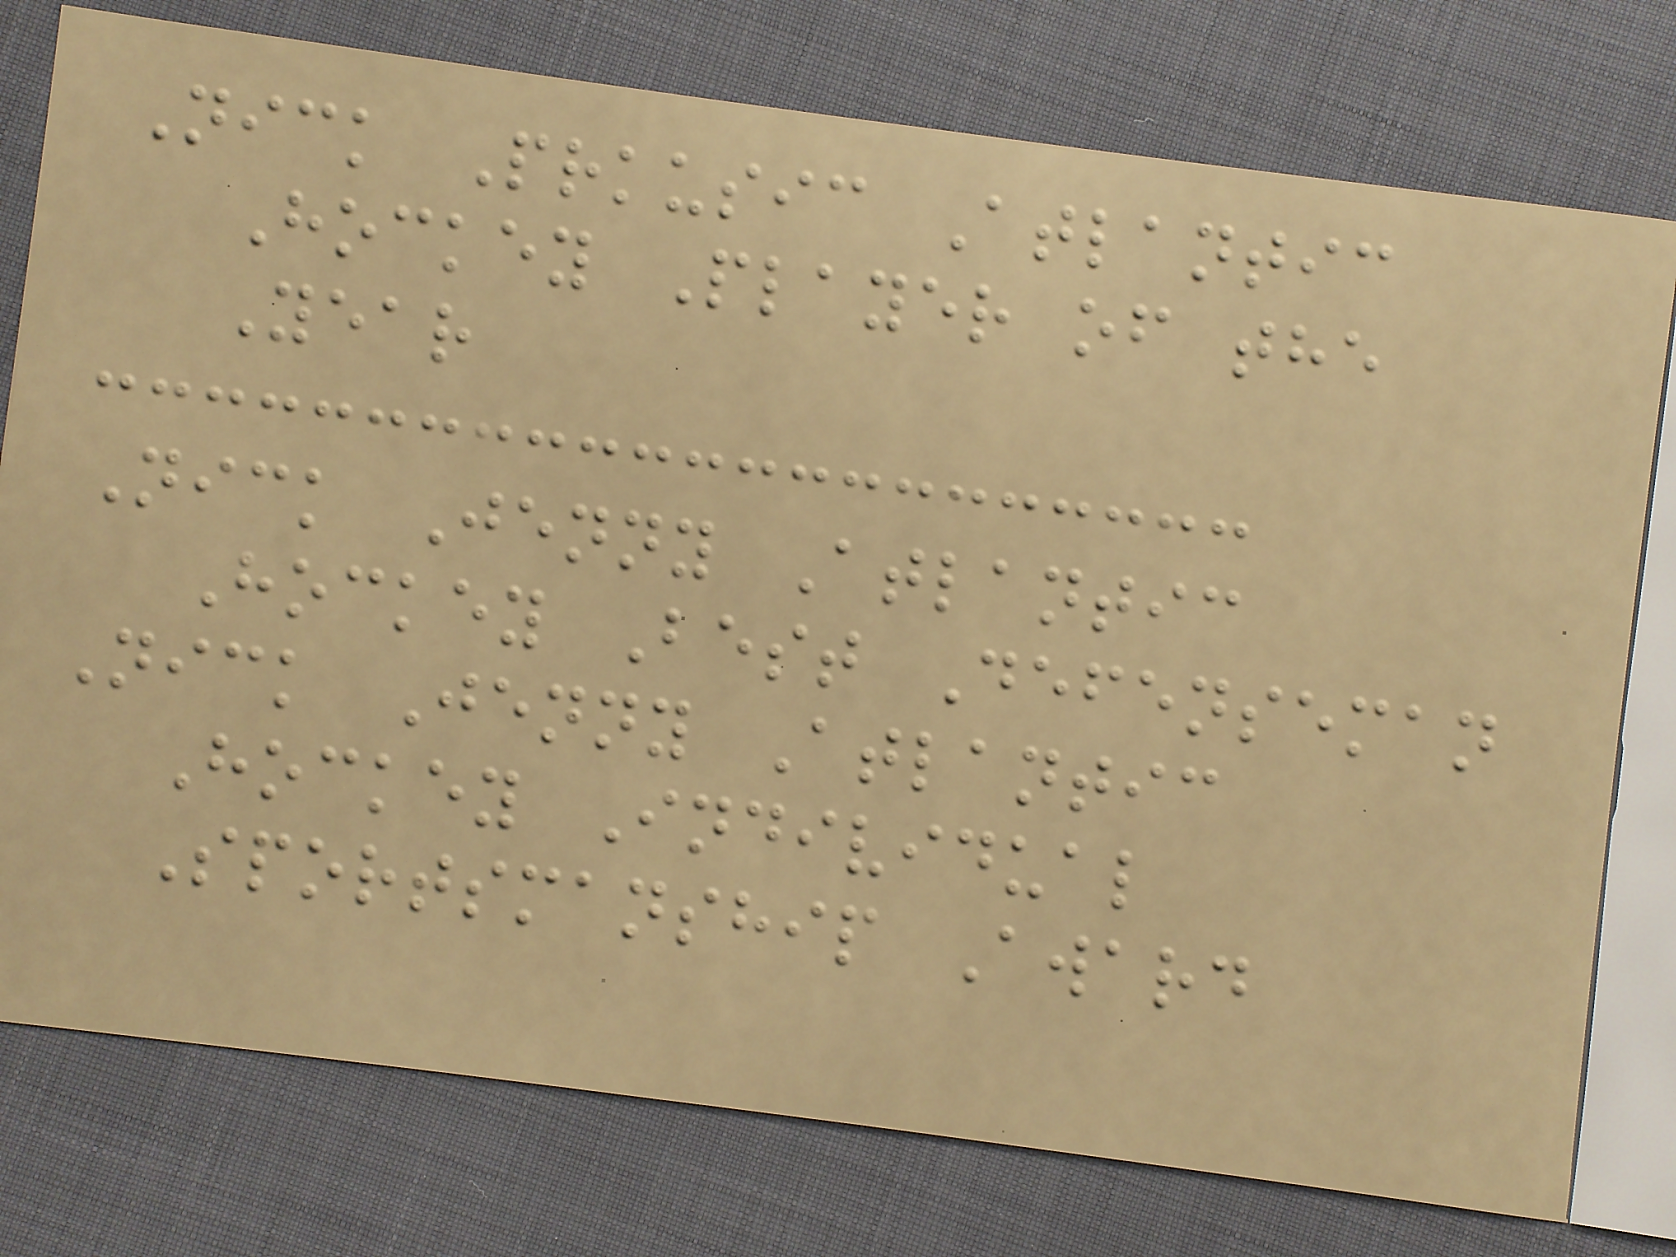Nick Prkusic Atlantic
Hockey Player of the
Year
Nick Jenny Atlantic
Hockey Best Defenseman
Nick Jenny Atlantic
Hockey Individual
Sportsmanship Award
